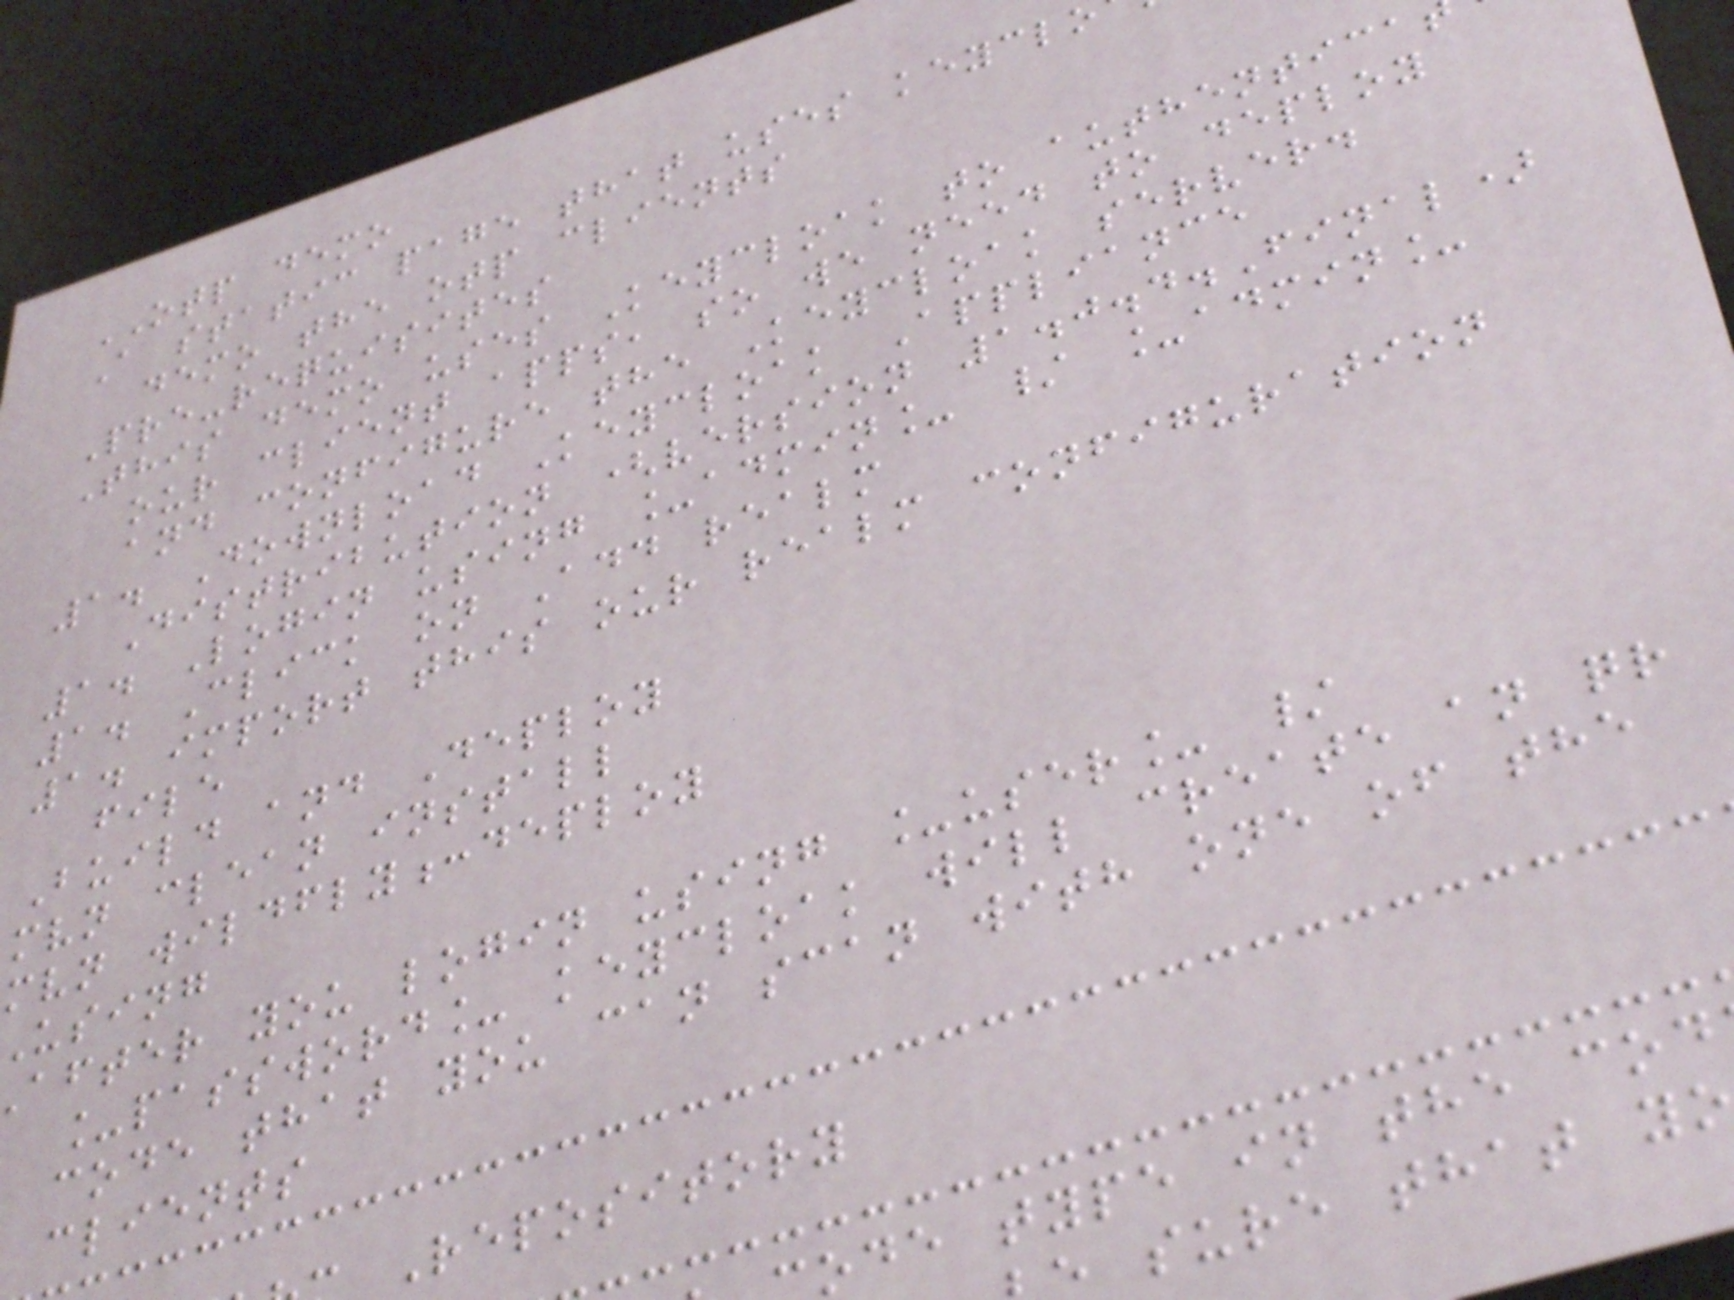OTP demo
A static page that uses keyclo
demo the otp clients
Pre-requisites
This demo uses Keycloak to authentica
our client apps, so we need to deploy
and configure the Keycloak server.
1. Download Keycloak Appliance
Distribution (version 1.0.4.Final)
1. Login using _admin_ / _admin_
1. Click on Add realm
1. import this our realm configuration
file
Build and Deploy
mvn clean install
mvn wildfly:deploy
using
after you login using _user_ /
_password_ keycloak will create an qr
code that you can scan with one of the
clients
Repository
ode type in the cod
sure that yo
